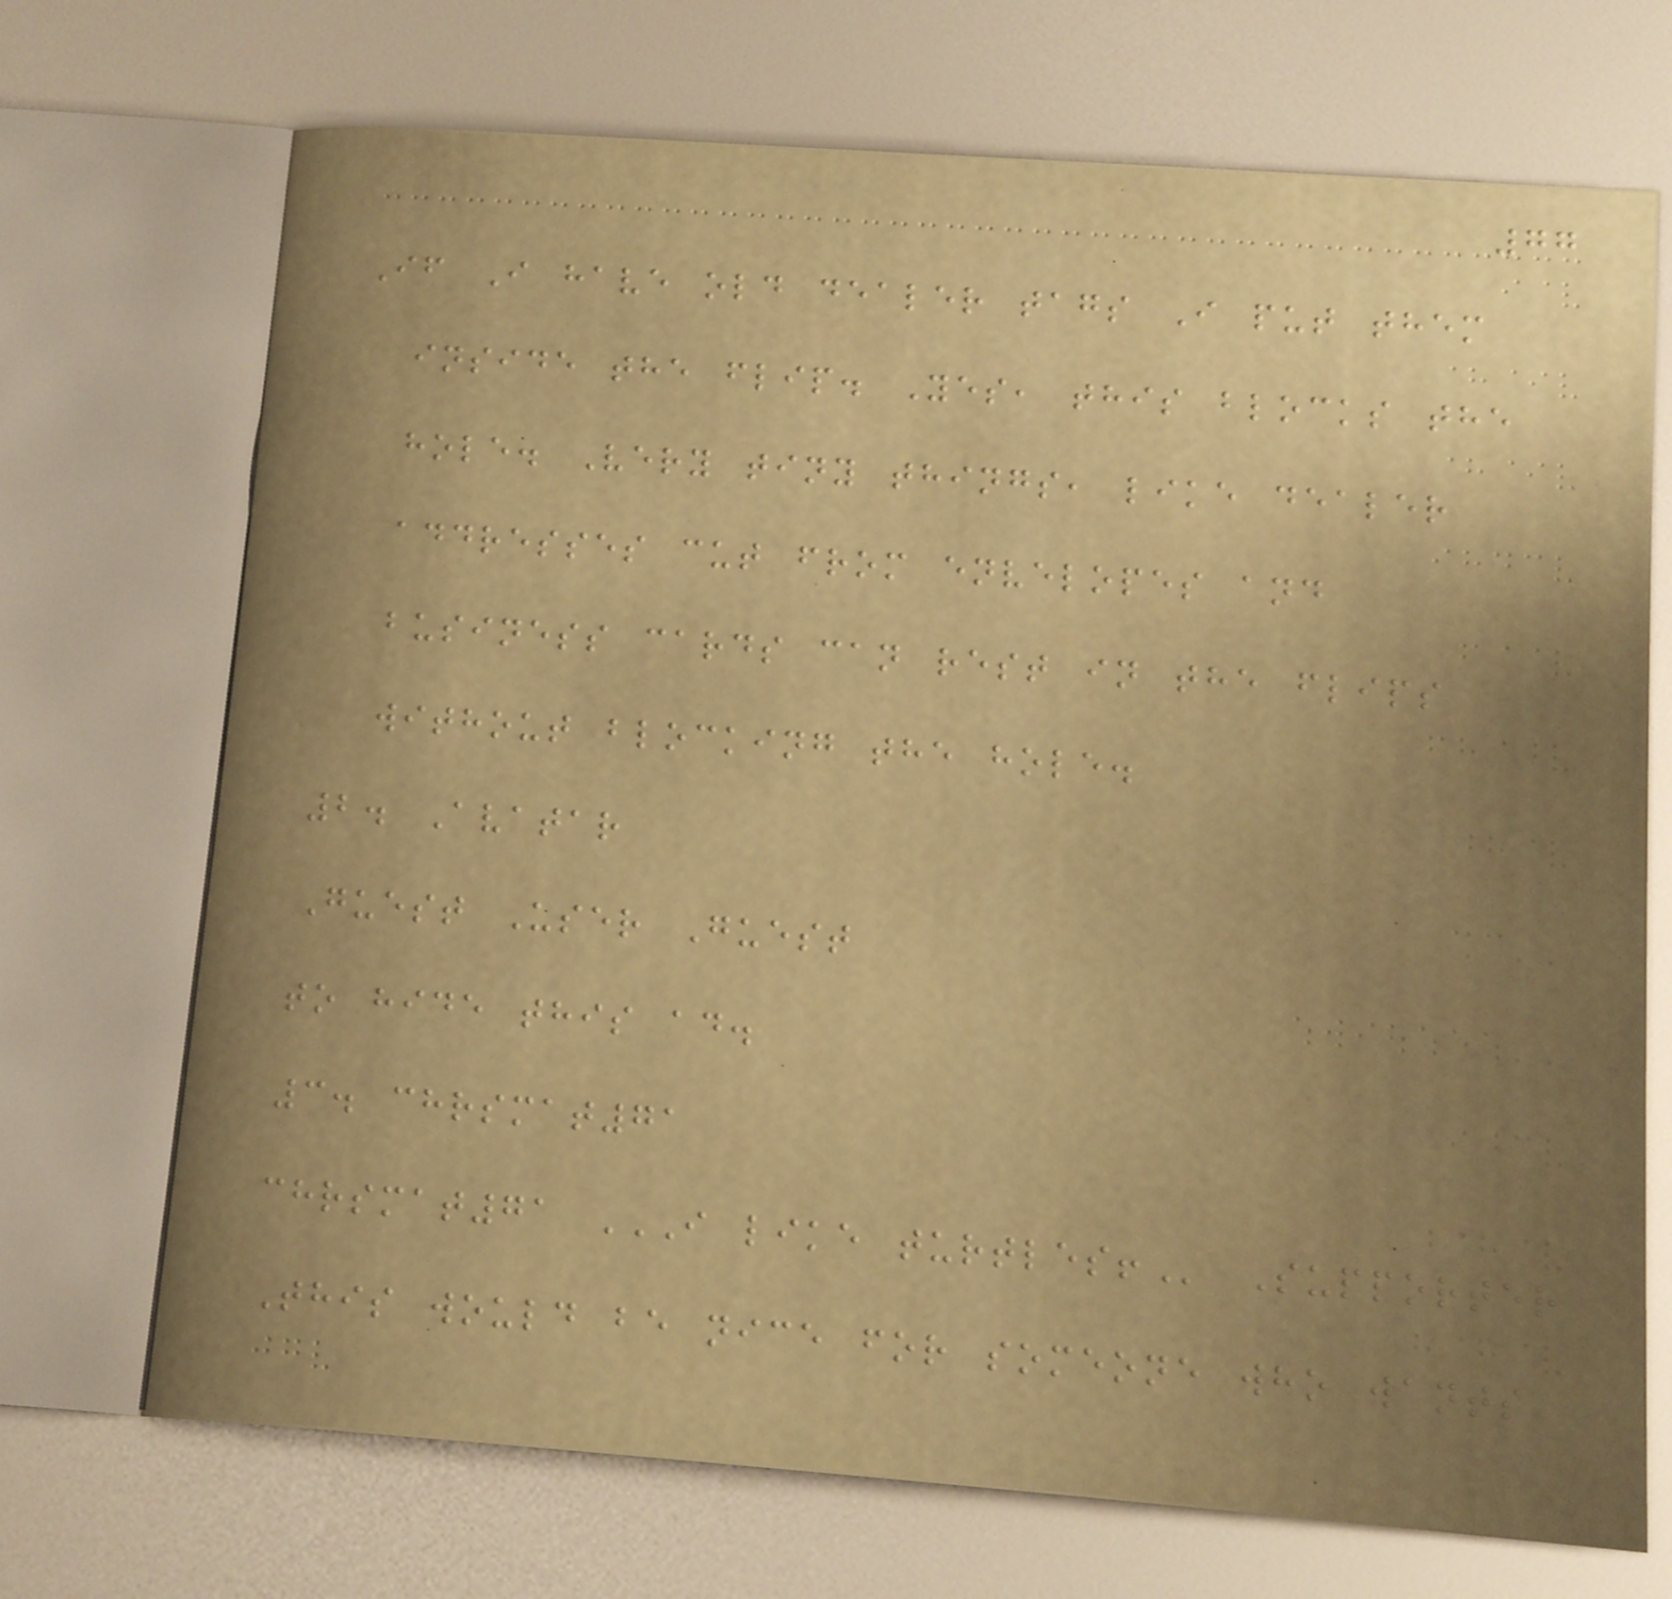77
If I have old dealer tags I put them
inside the flip. Yes, this blocks the
hole. Very tiny things, like dealer
addresses cut from envelopes and
business cards can rest in the flips
without blocking the hole.
2. Avatar
Guest User Guest
to hide this ad.
3. chrsmat71
chrsmat71 I LIKE TURTLES! Supporter
This would be nice for someone who wants
